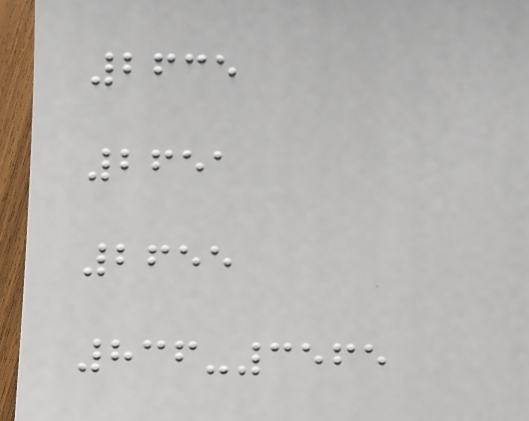2635
2651
2655
836-3565
